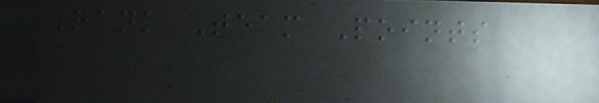Rank Team Points
